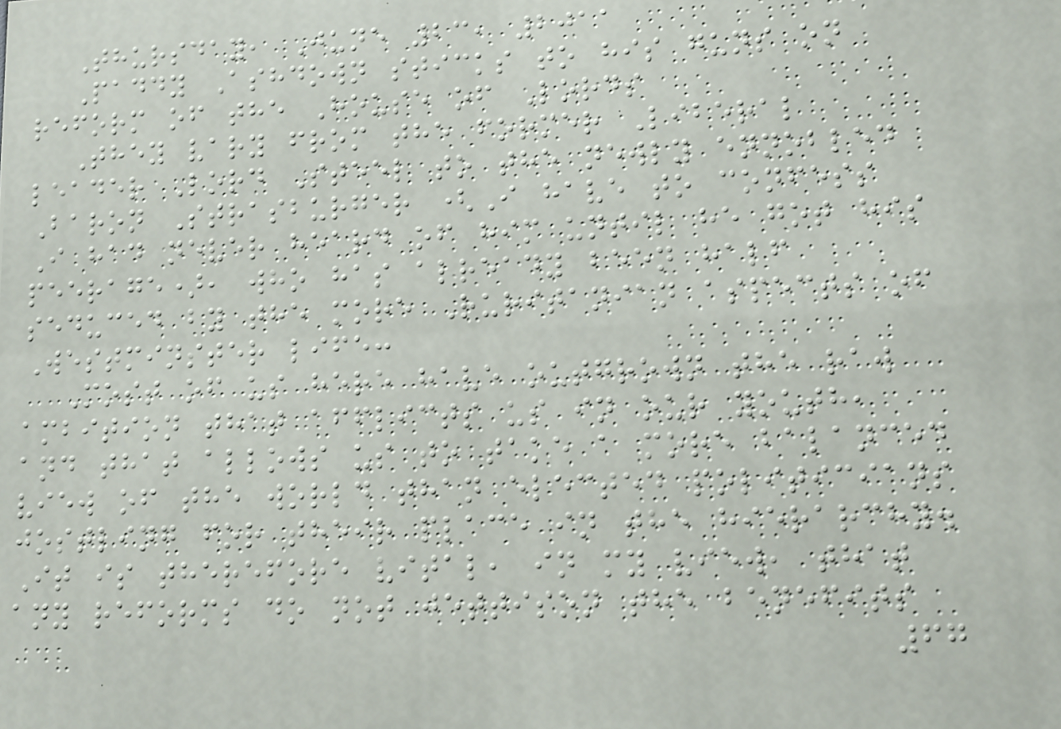Thursday, June 23, 2011
Paddy Ashdown sticks to his guns on
reform of the House of Lords
They vary from the former Liberal
leader Lord Steel to the newly ennobled
Baron Strasburger (I have to confess
I had never heard of him until he got his
peerage), who has already been half
seduced by the more Ruritanian aspects of
Westminster life:
Most of us here have outgrown the raw
ambition that afflicts us in our youth,
and that allows us to take a more balanced
view of the world than elected politicians
jostling for their place in the hierarchy.
It is therefore vital, in my view, that
any reforms do not jettison the benefits
67
